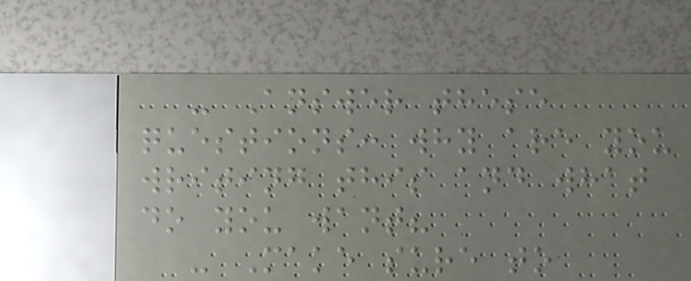- Answer these
questions: why are you
writing this and what
do you want?
- Make sure to
